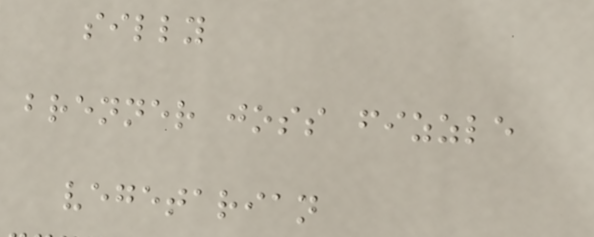silly
brenner joss fizzle
vegetarian
